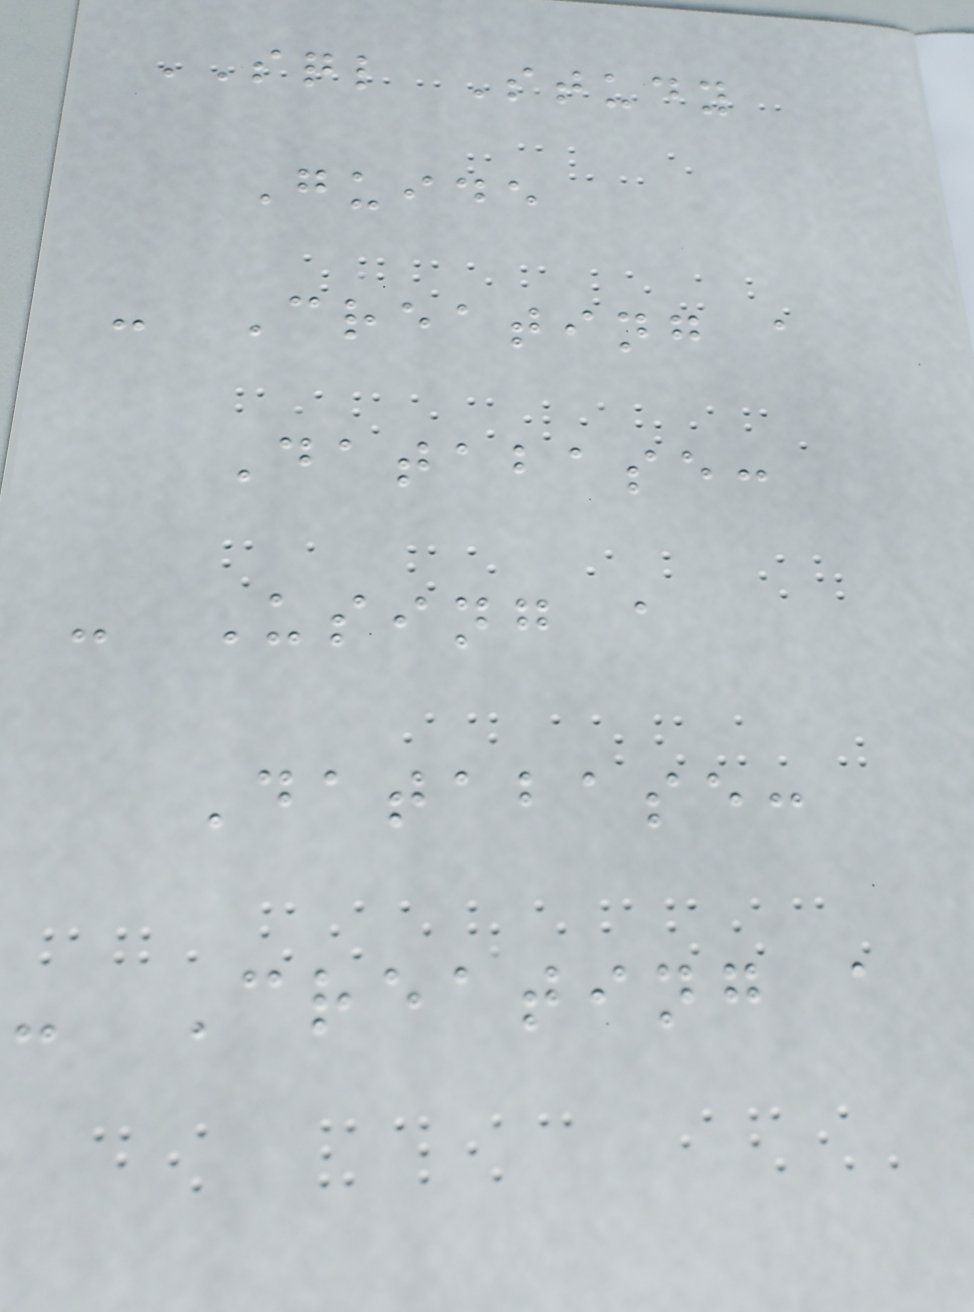SQL Study
Guide
- Creating a
Database:
- Using a
Database:
- Creating a
